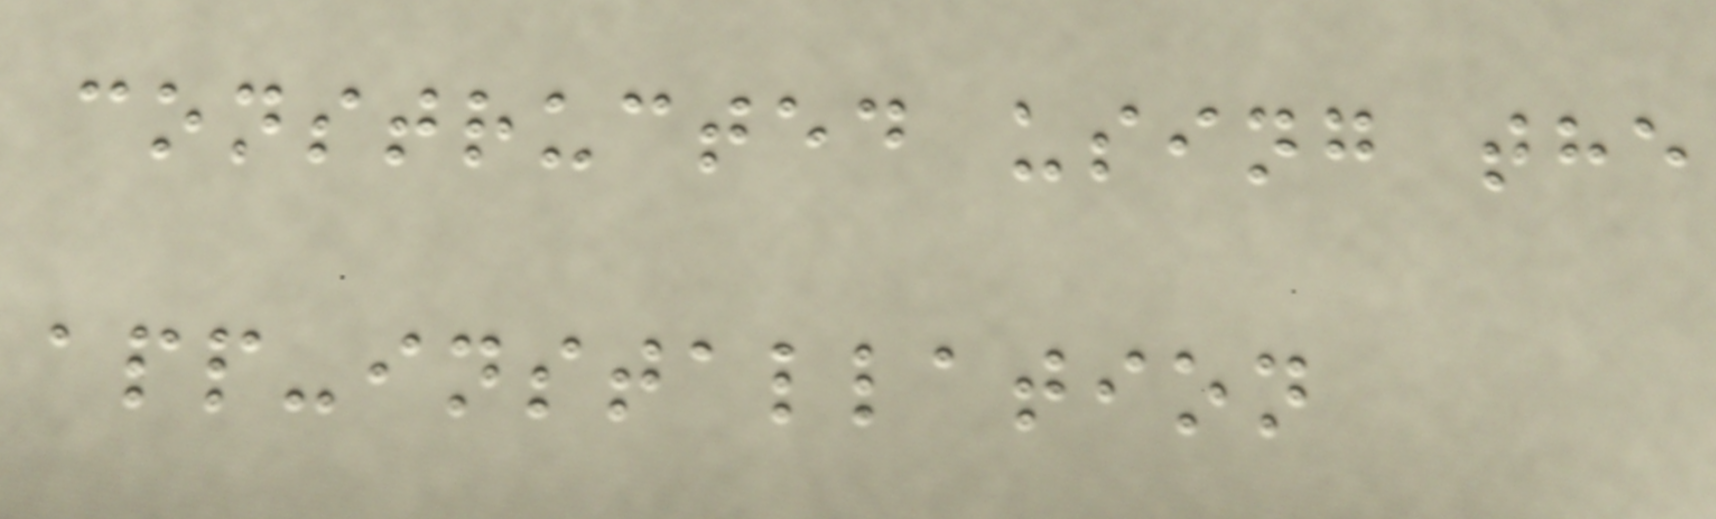constructed using the
app-installation
